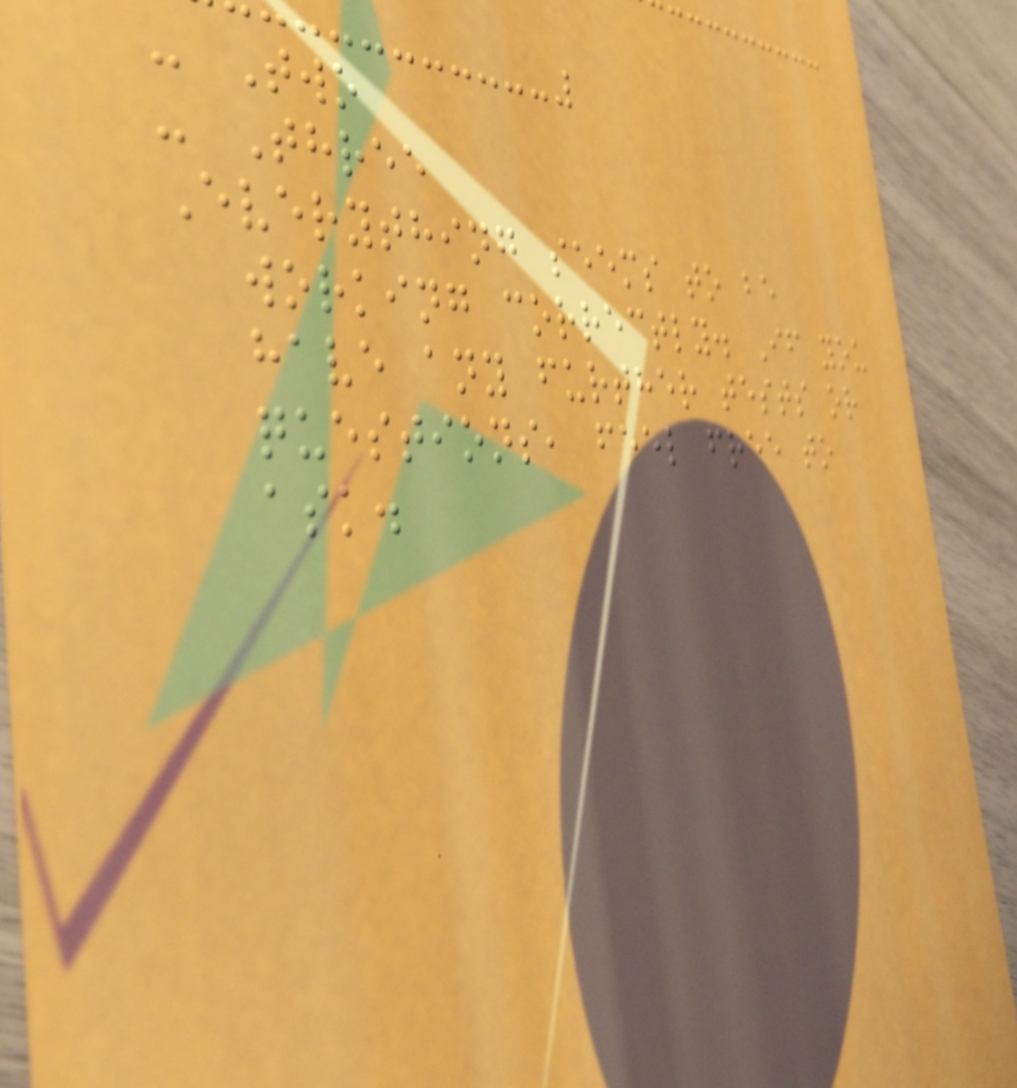- Two
- Three
Everything seems to be
working correctly. If you
have any further tests or
questions, feel free to
ask.
